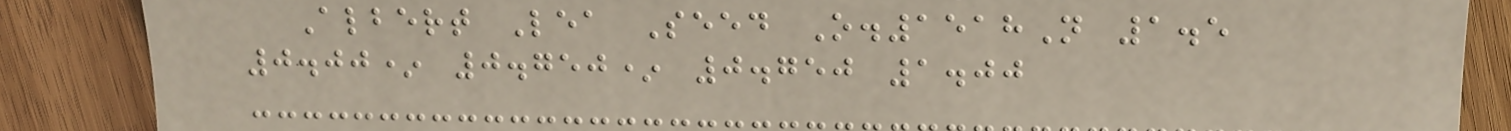Albert Lea Seed O.1518N 1.5
0.00* 0.750* 0.750 1.00
